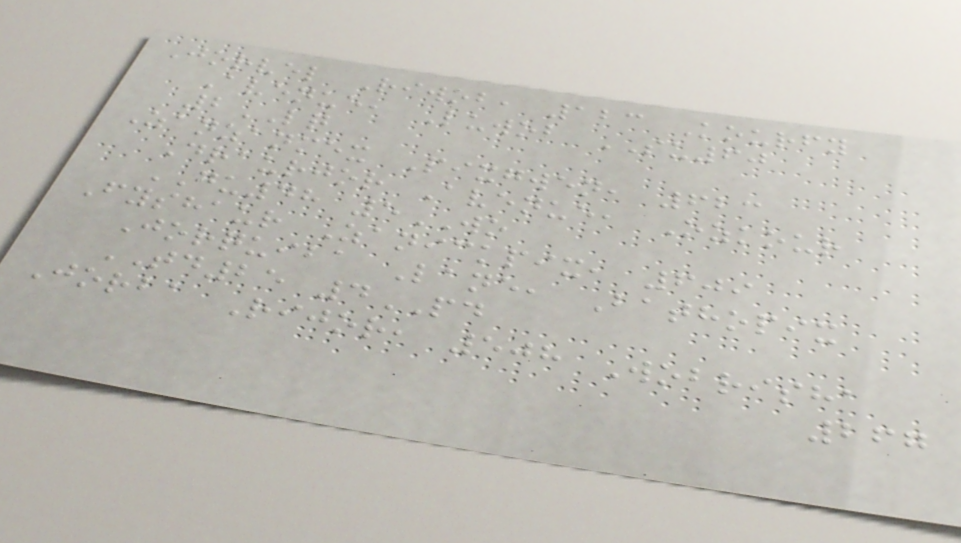Jorvel Riwob, 123 Kourfy
Avenue, Luwob SU60
2LQ
Zanzanmex Pixgwen, 623
Draurjor Avenue, Ozkour
GU48 5WO
Fyshaur Zanickpix, 609
Jorquiba Lane, Bathopix
TD25 4PD
Jorba Rijor, 508 Wobrisha
267
